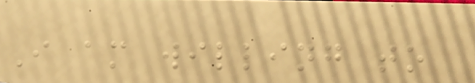I am willing to
